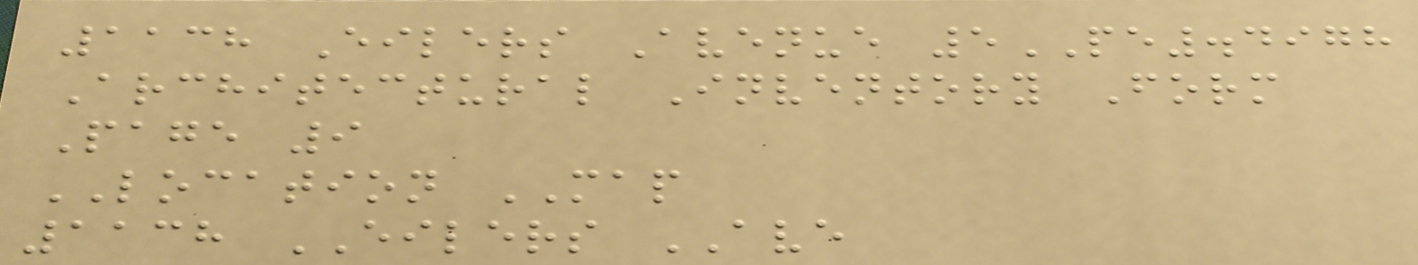1138 Eilers Avenue 5PE.4978
Architectural Inventory Form
Page 9
LOCATION MAP
1138 EILERS AVE
